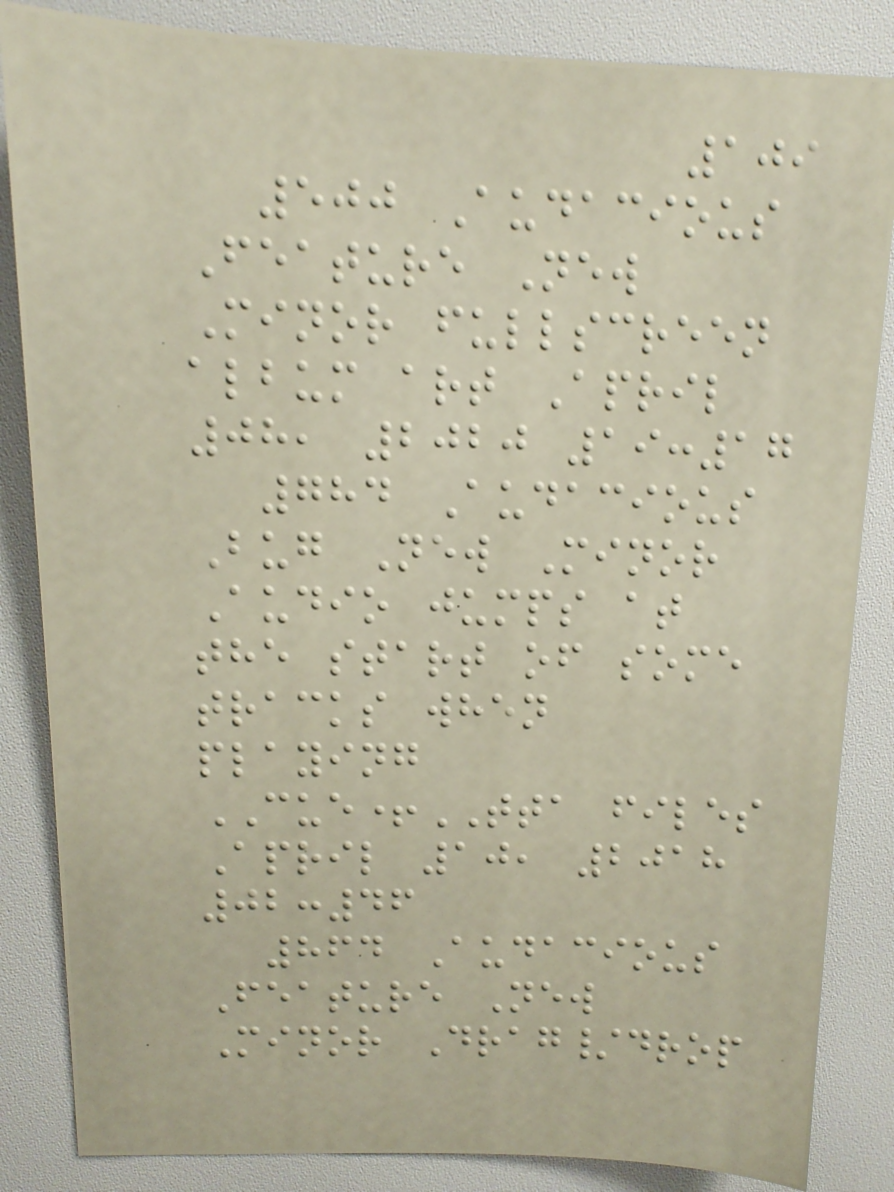109
500 Audacious
Feature New
Minor fullscreen
album art April
08, 2020 19:17
784 Audacious
Bug New Minor
Audio jumps at
the start of some
tracks when
playing
CUE+TTA files
April 10, 2018
02:46
864 Audacious
Feature New
Minor Drag/drop
